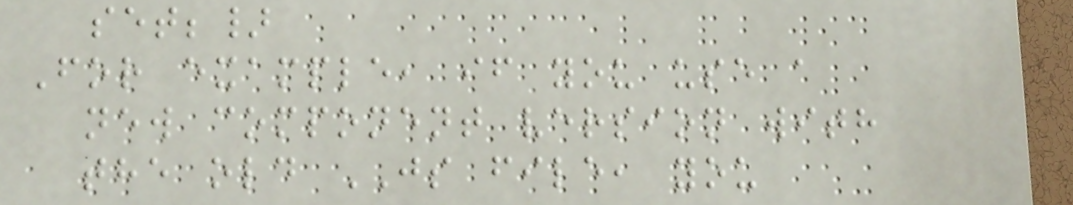set;}
For example, if you use a
new component version with
the old JS file, you
